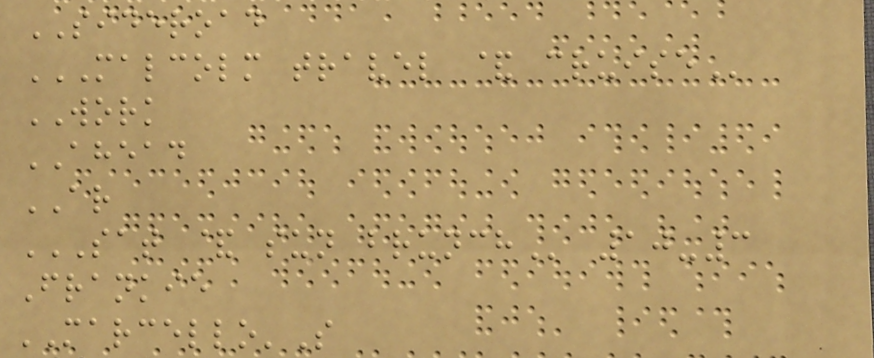SIDEROAD
MALCOLM TRAVEL & CRUISE
WORK
AHEAD
AR
SAT & SUN BRUNCH 10-3
Frankie
MARCELLO'S
